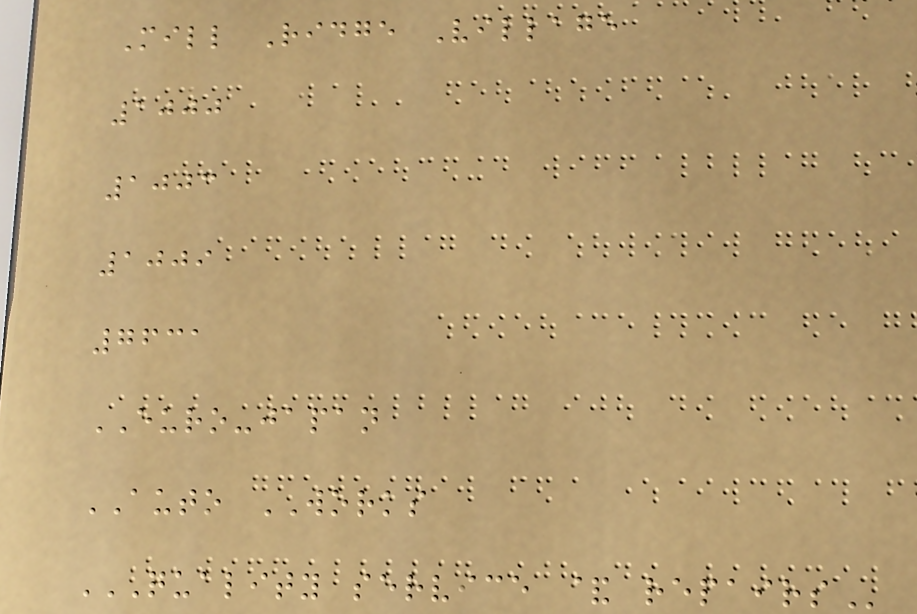Mill Ridge Village
1000
1003
1009
7631
EURO-japan
AUTO WORKS
QUALITY SERVICE & REPAIRS
